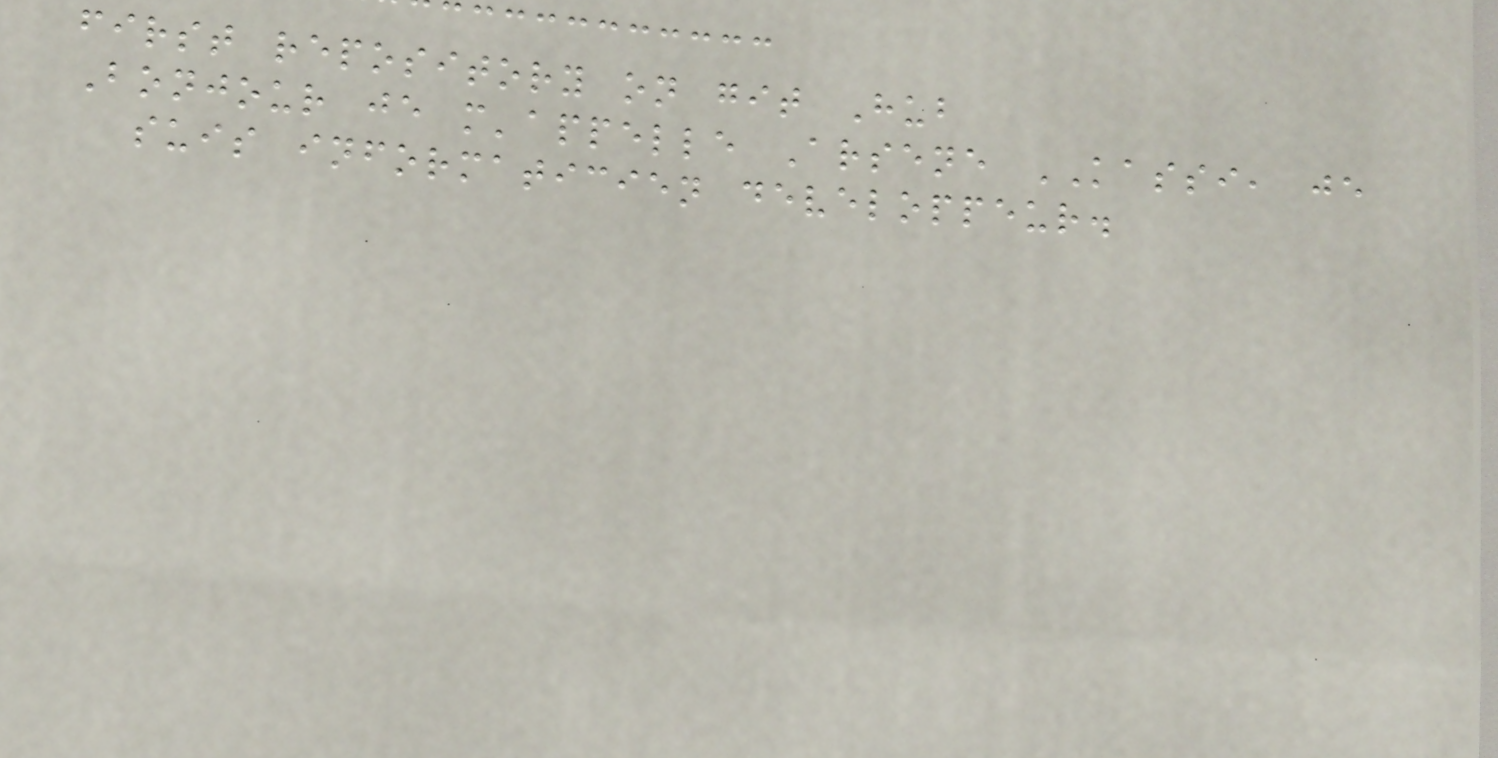first repository on git Hub
Bonjour je m'appelle Arsene KASSI, je
suis informaticien developpeur.
